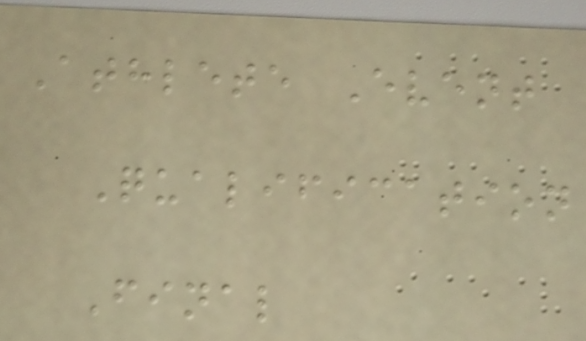Athlete Event
Qualification
Final
